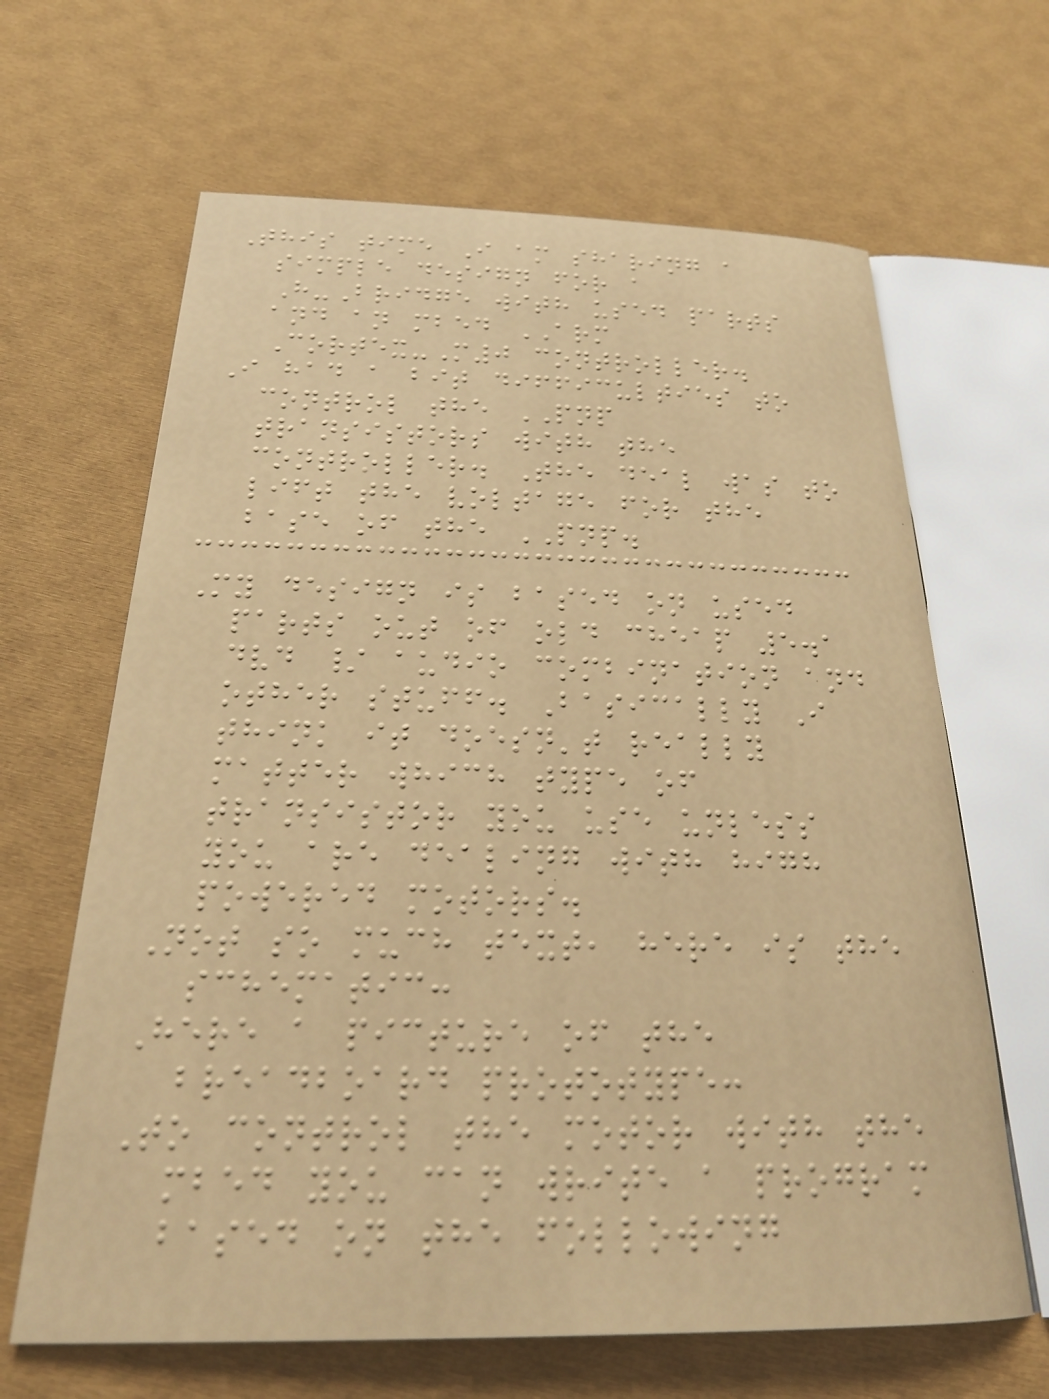This time I am sharing a
simple design for a
H-Bridge with used parts
and an mbed ARM
Cortex-M0 controller.
I had a bit difficulties to
control the PNP
transistors with the
controller. The deal was to
lift the voltage for the
base of the PNP.
My design is based on used
parts out of old cheap 5.1
dvd / audio combination and
other stuff. Basically I
think it doesn't really
matter which type of
transistor you use unless
you are dealing with high
powered motors.
Not so much text, here is the
schematic:
Here a picture of the
breadboard prototype:
To control the motor with the
mbed you can write a program
based on the following
